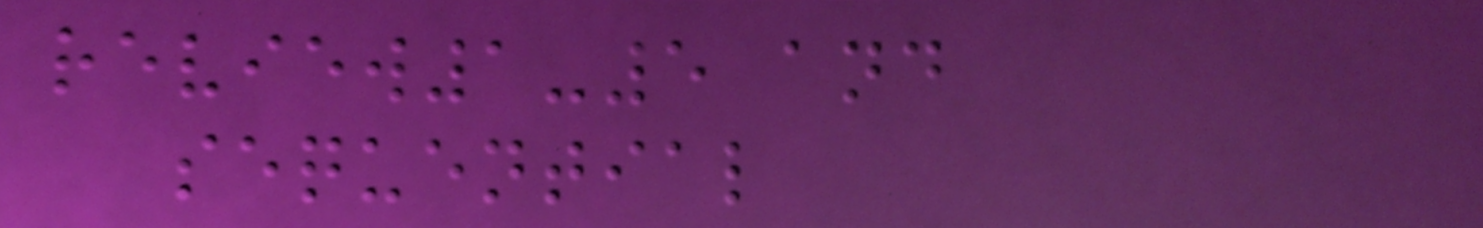review1-5 and
sequential
